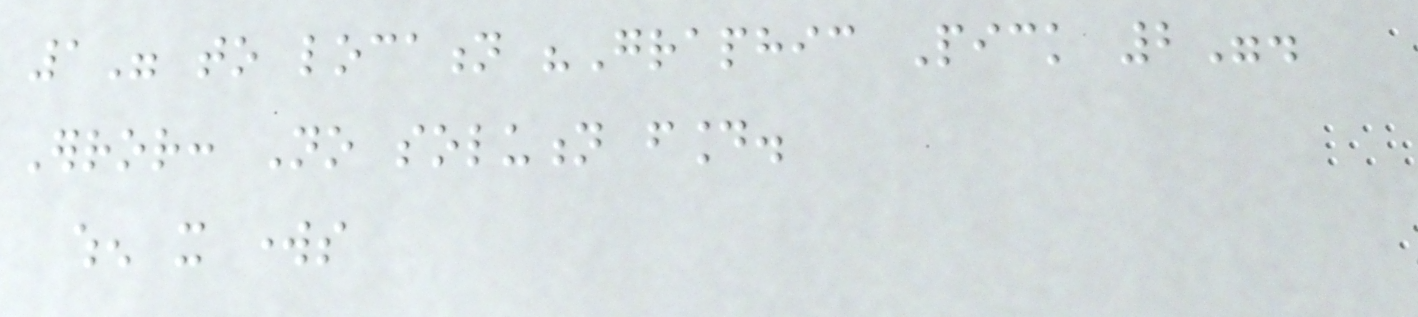1" to location "Graphic Pick 2".
Error: No solution found.
when it works
